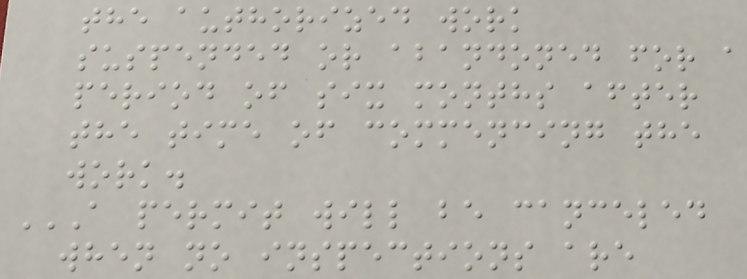the authorized work
suspended or abandoned for a
period of six months after
the time of commencing the
work.
A PERMIT WILL BE CANCELED
WHEN NO INSPECTIONS ARE
